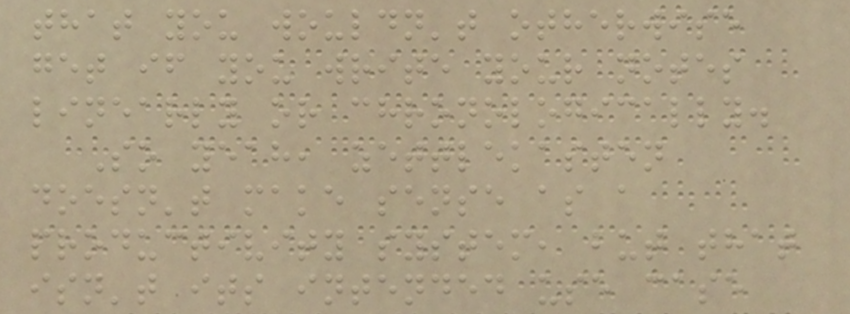that you wouldn't otherwise
get if you write your notes
linearly or chronologically.
So yeah, zettlekasten
doesn't make sense as a
productivity system, but that
isn't its intended use case
